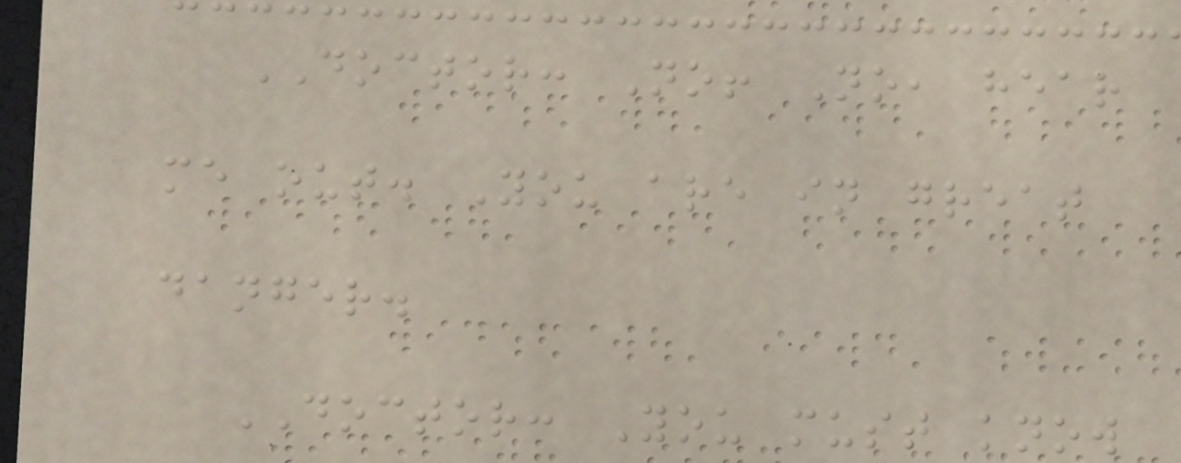DOCTOR: No! No, hear
me out. You are in great
danger.
DOCTOR: You must know
